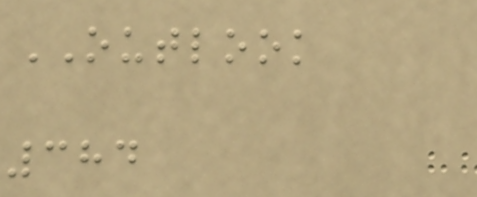OUTLOOK
384
